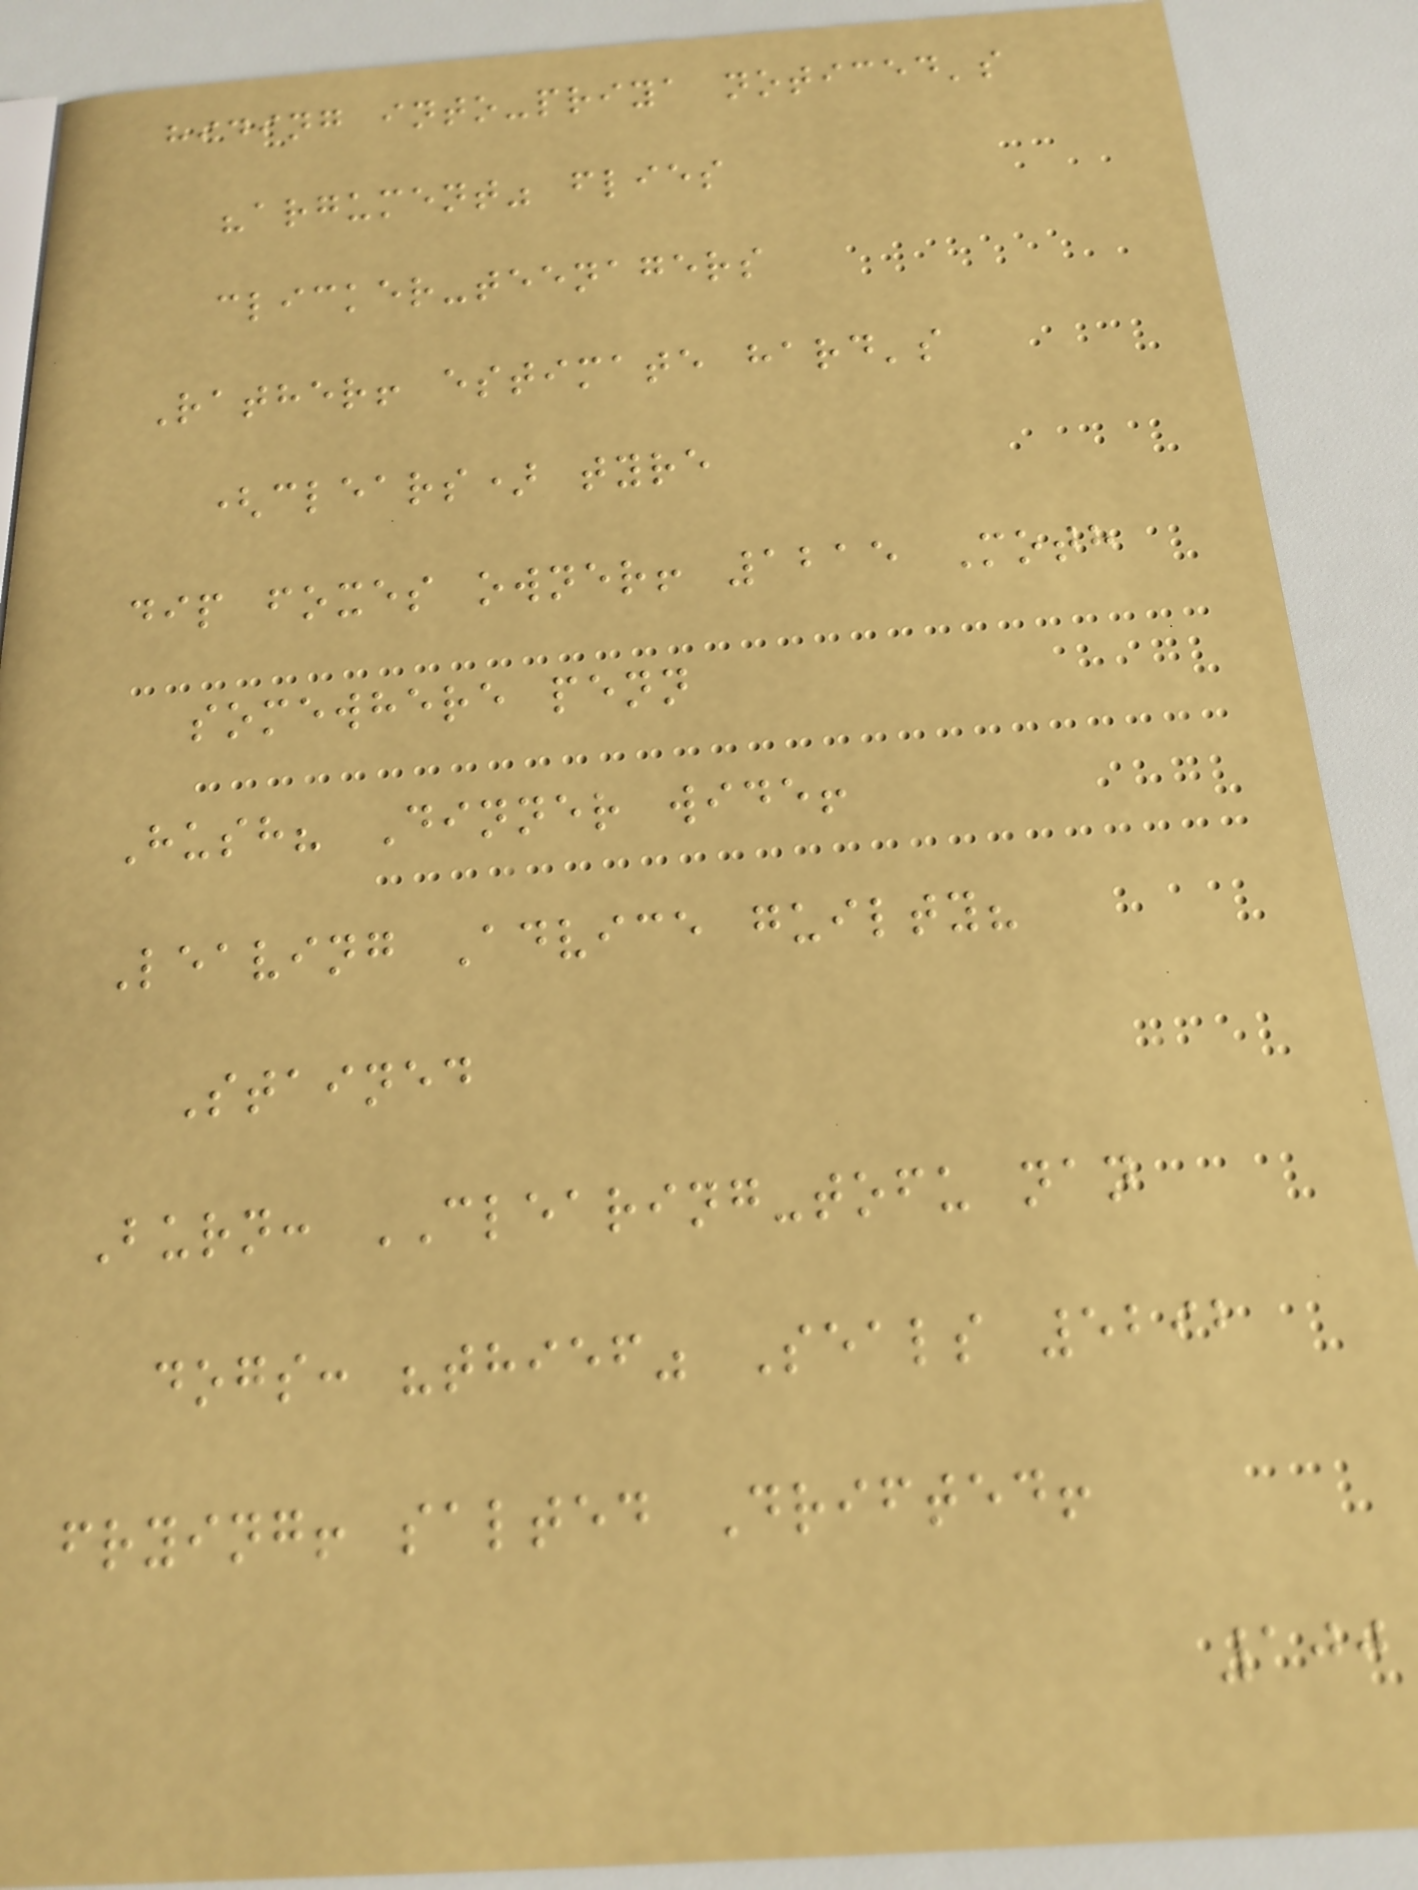hiding into-priya noticed's
"argument" flies
clicker-teenagers
Rather! estimate hard's
(clears) tyre
dip foxes owner! 1215 Moth
somewhere penn
Hush? Dinner wide!
Leaving Advice guilty?
Stained
Burn: CLEARING-tofu nan
dogs: "thief" Seals 5292
frying! salted Drifted!
100
